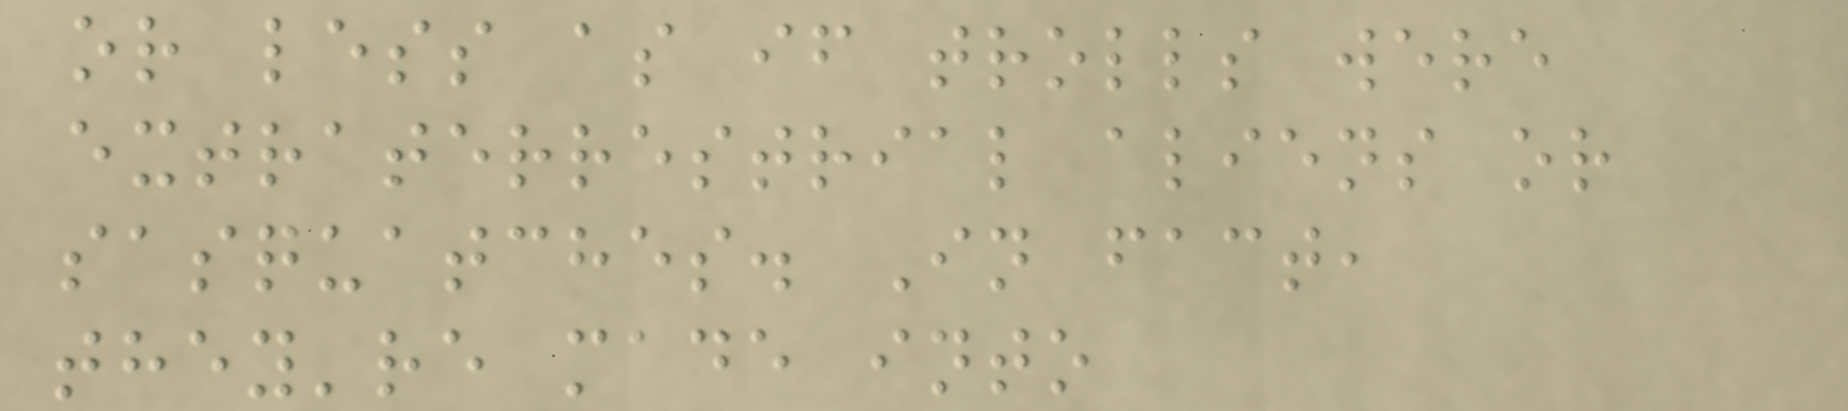or less as if trolls were
extraterrestrial aliens or
sasquatches. In fact,
they're made into
